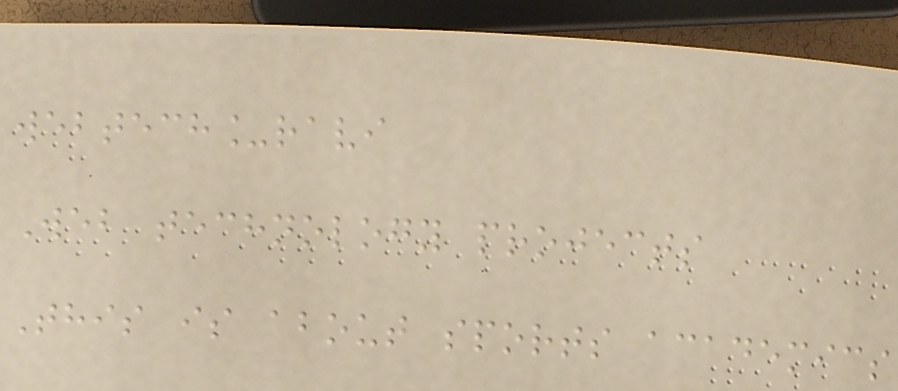webtech_ravi
Web technology projects
This is about sports academics
